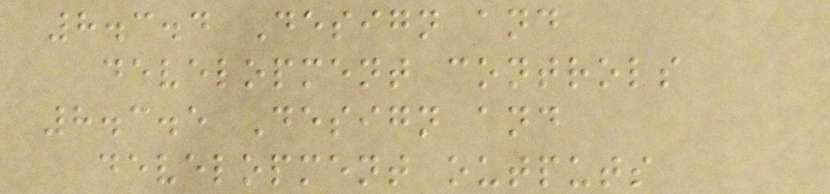8.3.4 Design and
development controls
8.3.5 Design and
development outputs
